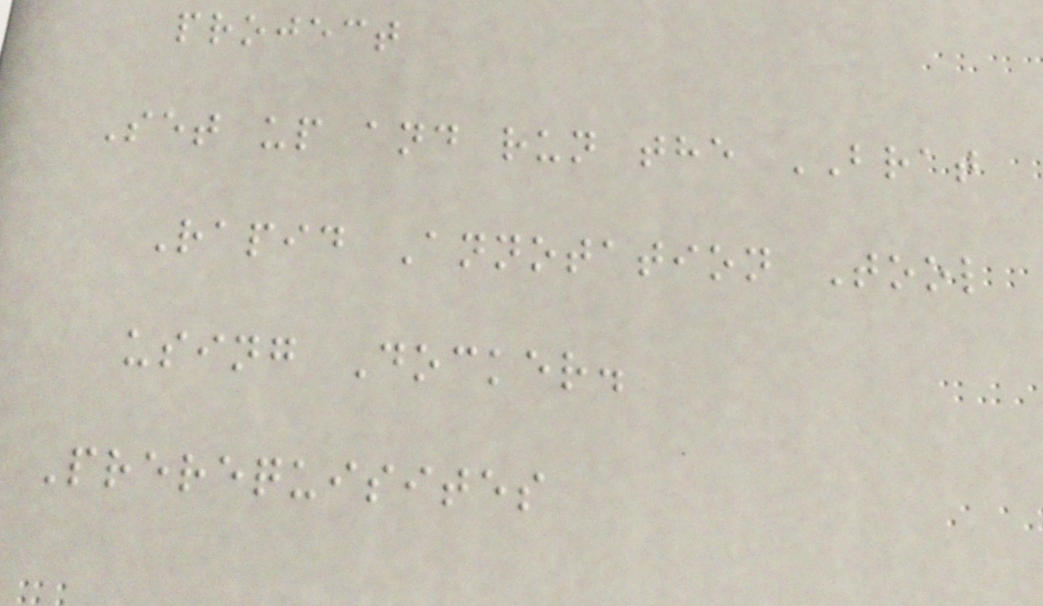project
Set up and run the BRAT
Rapid Annotation Tool
using Docker.
Prerequisites
